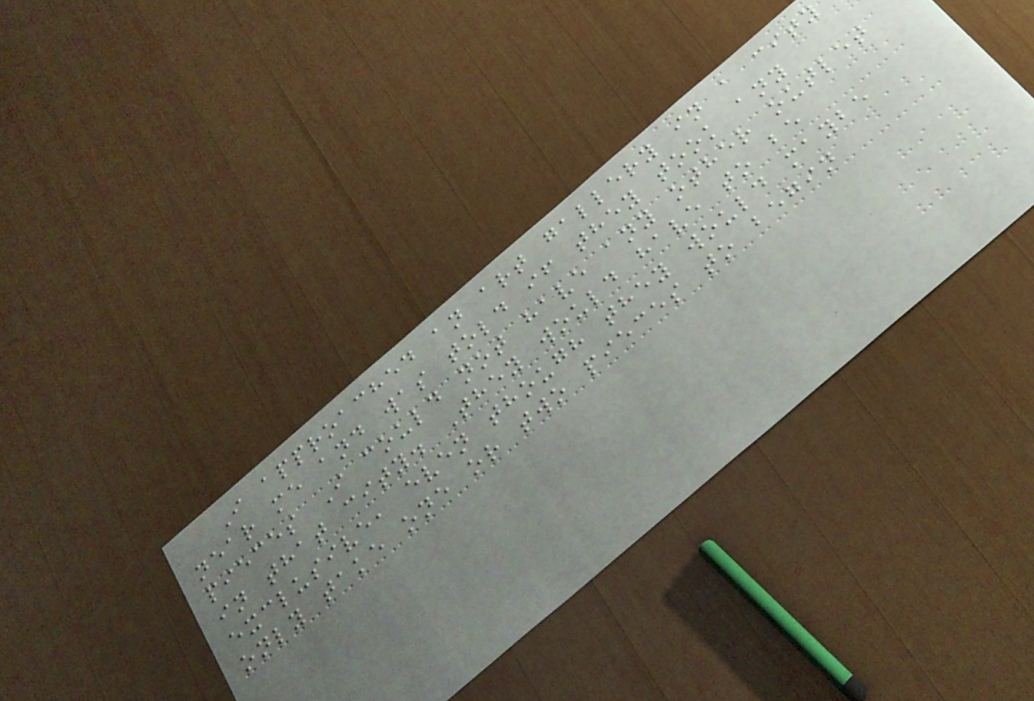I approached an art gallery in a city
near me and was told if they took any
pieces I could not have any other outlet
in that city. They would have to be
exclusive, even though they would maybe
only take one or two pieces to begin
